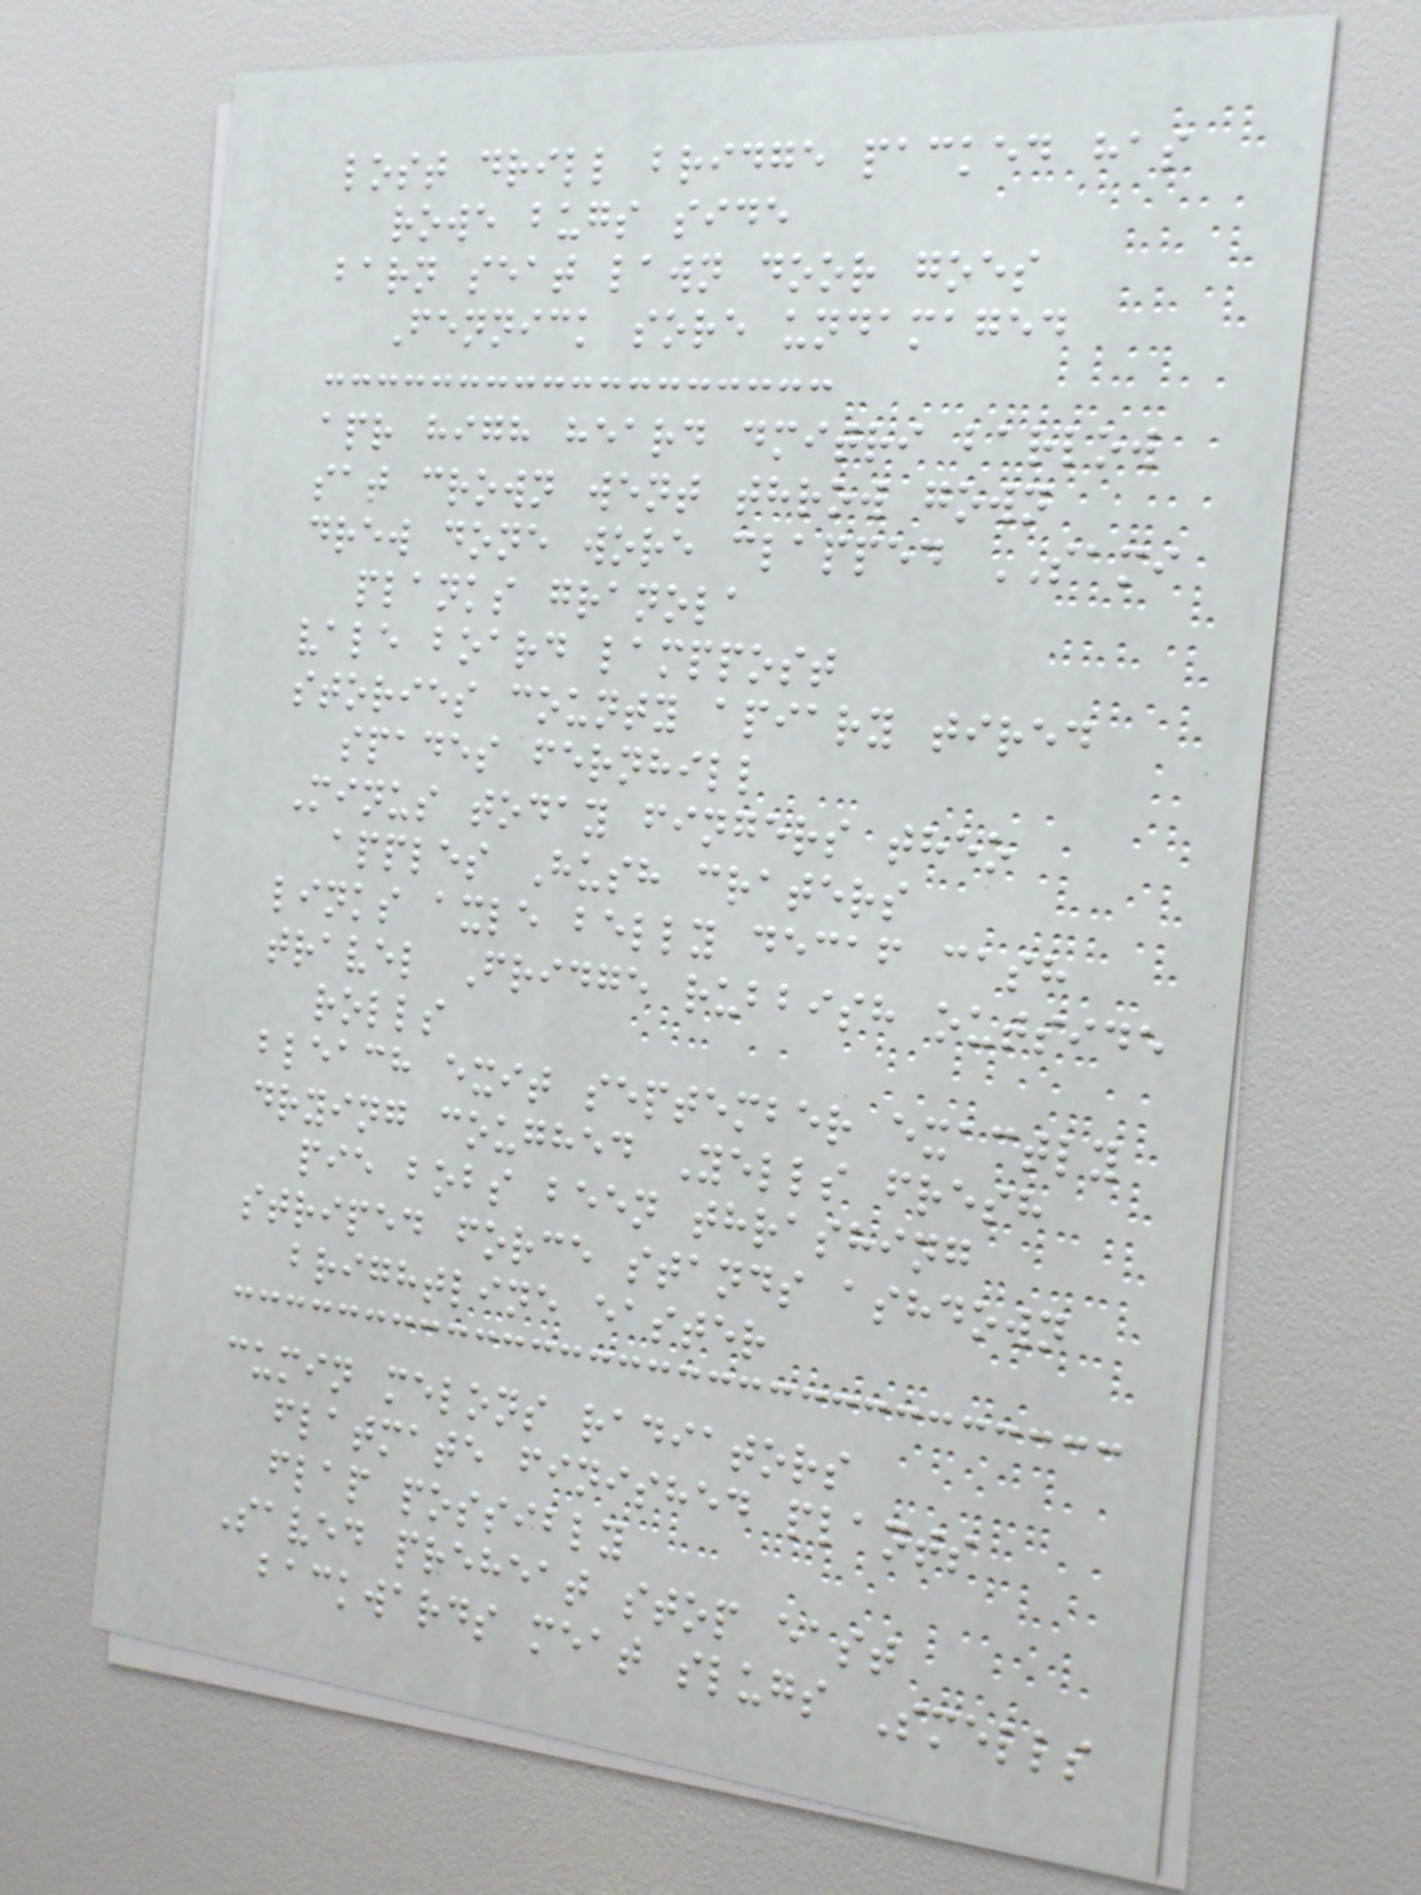lost drill bridge packed has
rowe bugs side
barn seat lawn door goes
Fennick sore undamaged
apr high heard dmitri barlow
sat crown went throw gown
drew done wore clapped SAMI
planks granola
vale board lamppost
stories county apiary tired
spades fernhill
Minus today fingers theo
apples Hush craters
links axle belly decaf cash
travel Fridge rubbish outside
rolls
bleach exit september exactly
drying coughed Yells fresh
pie bobs been thrashing
striped force stands ashdown
brightline easter
cumin melons radiators
flatmate finished plants
flap possibly
Saved preheat stop east
backwards meat slugs Smells
